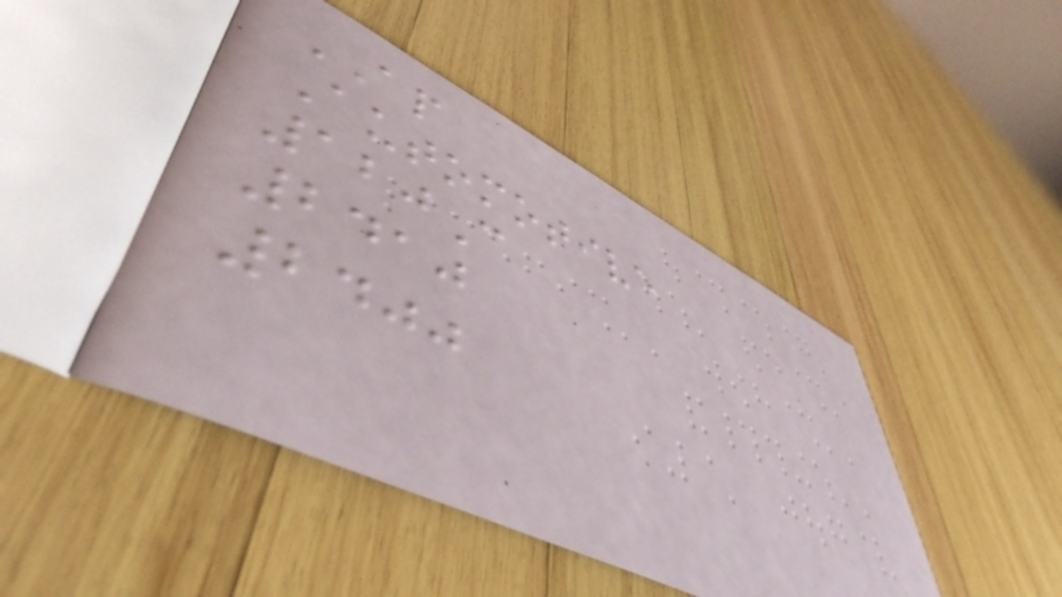AP
Automotive
120C
2410
2400
